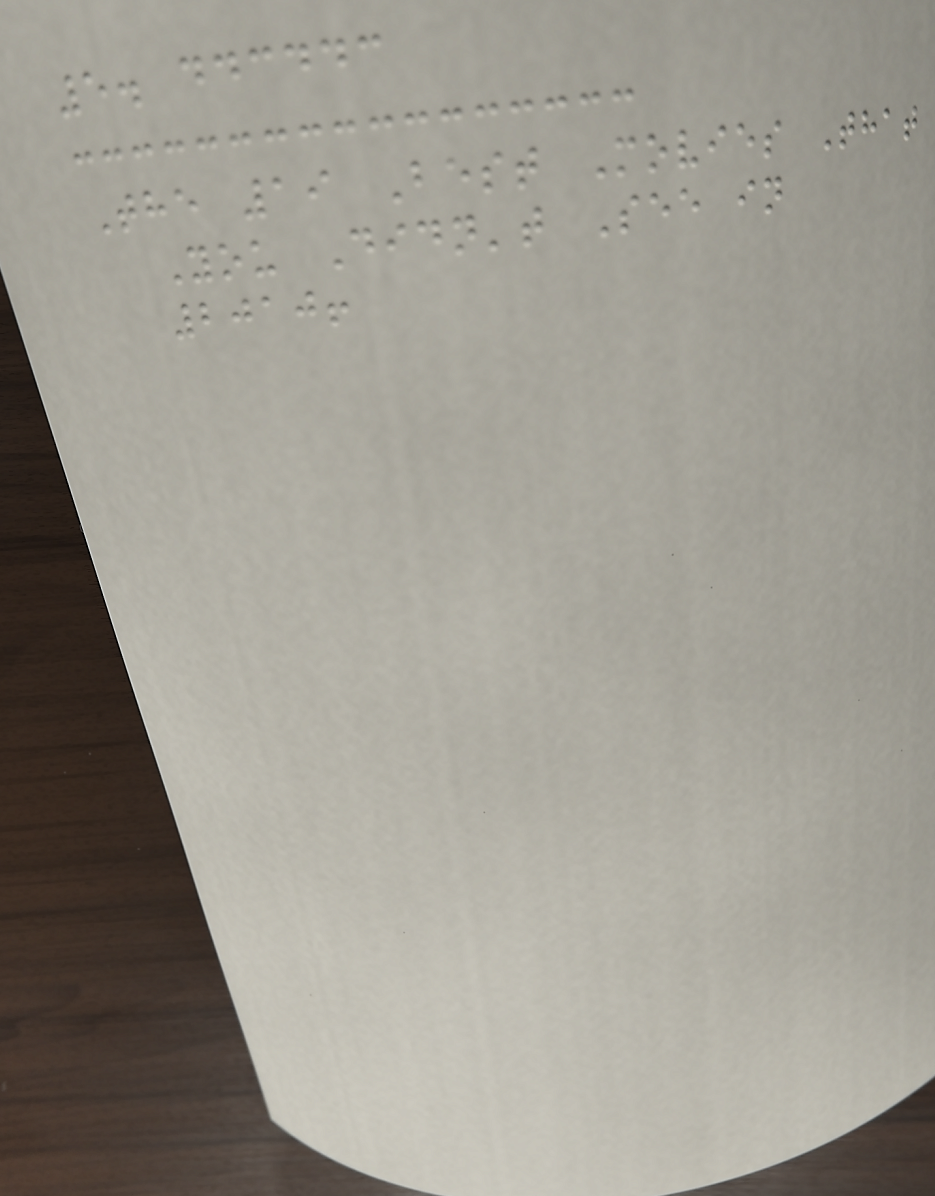5. ddcddc
The 19 Best Movies That
You Didn't See in
2010!
